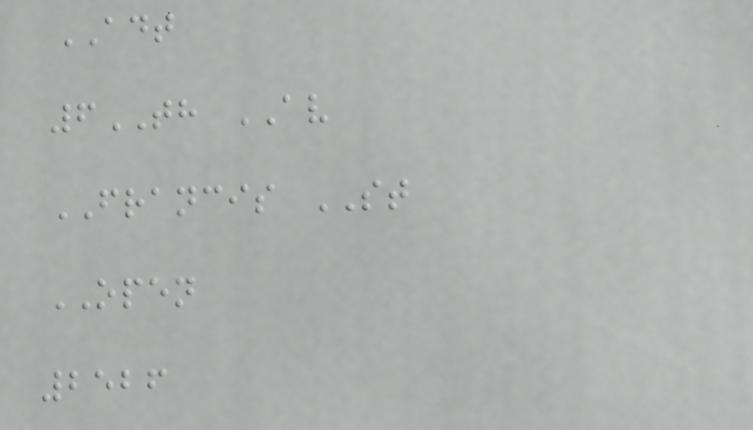ADT
6TH AV
FRANCIS ST
OPEN
2526
